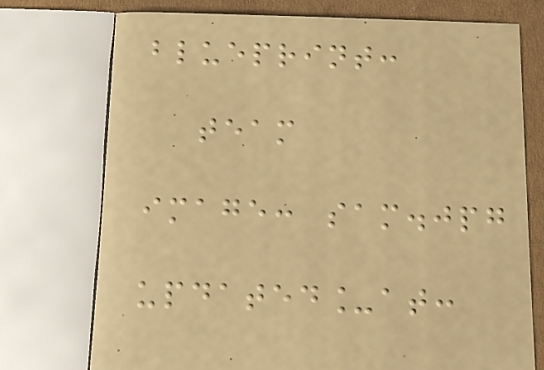blueprint:
team
image: sam.jpg
updated_at:
